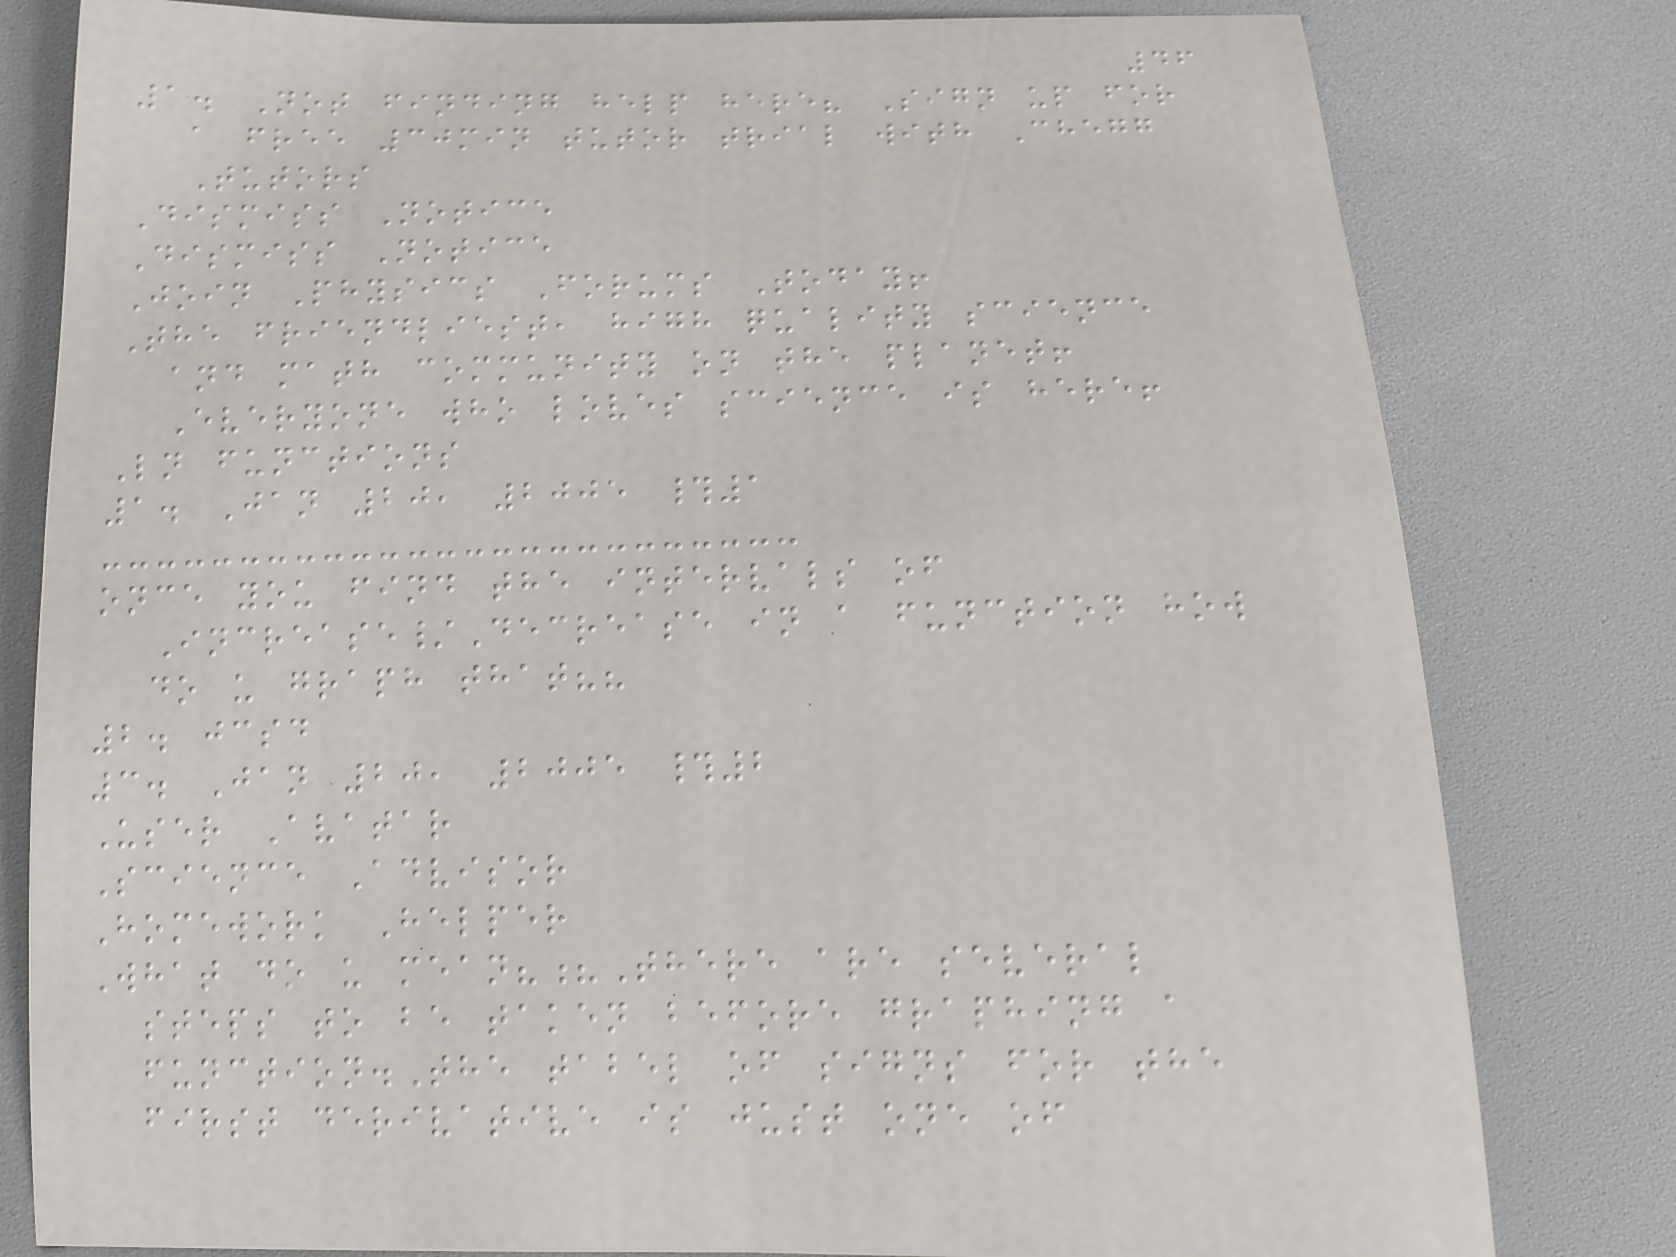46
1. Not finding help here? Sign up for
a free 30min tutor trial with Chegg
Tutors
Dismiss Notice
Dismiss Notice
Join Physics Forums Today!
The friendliest, high quality science
and math community on the planet!
Everyone who loves science is here!
Ln functions
1. Jan 20, 2005 #1
once you find the intervals of
Increase/Decrease in a function how
do u graph that??
2. jcsd
3. Jan 20, 2005 #2
User Avatar
Science Advisor
Homework Helper
What do u mean??There are several
steps to be taken before graphing a
function.The tabel of signs for the
first derivative is just one of
